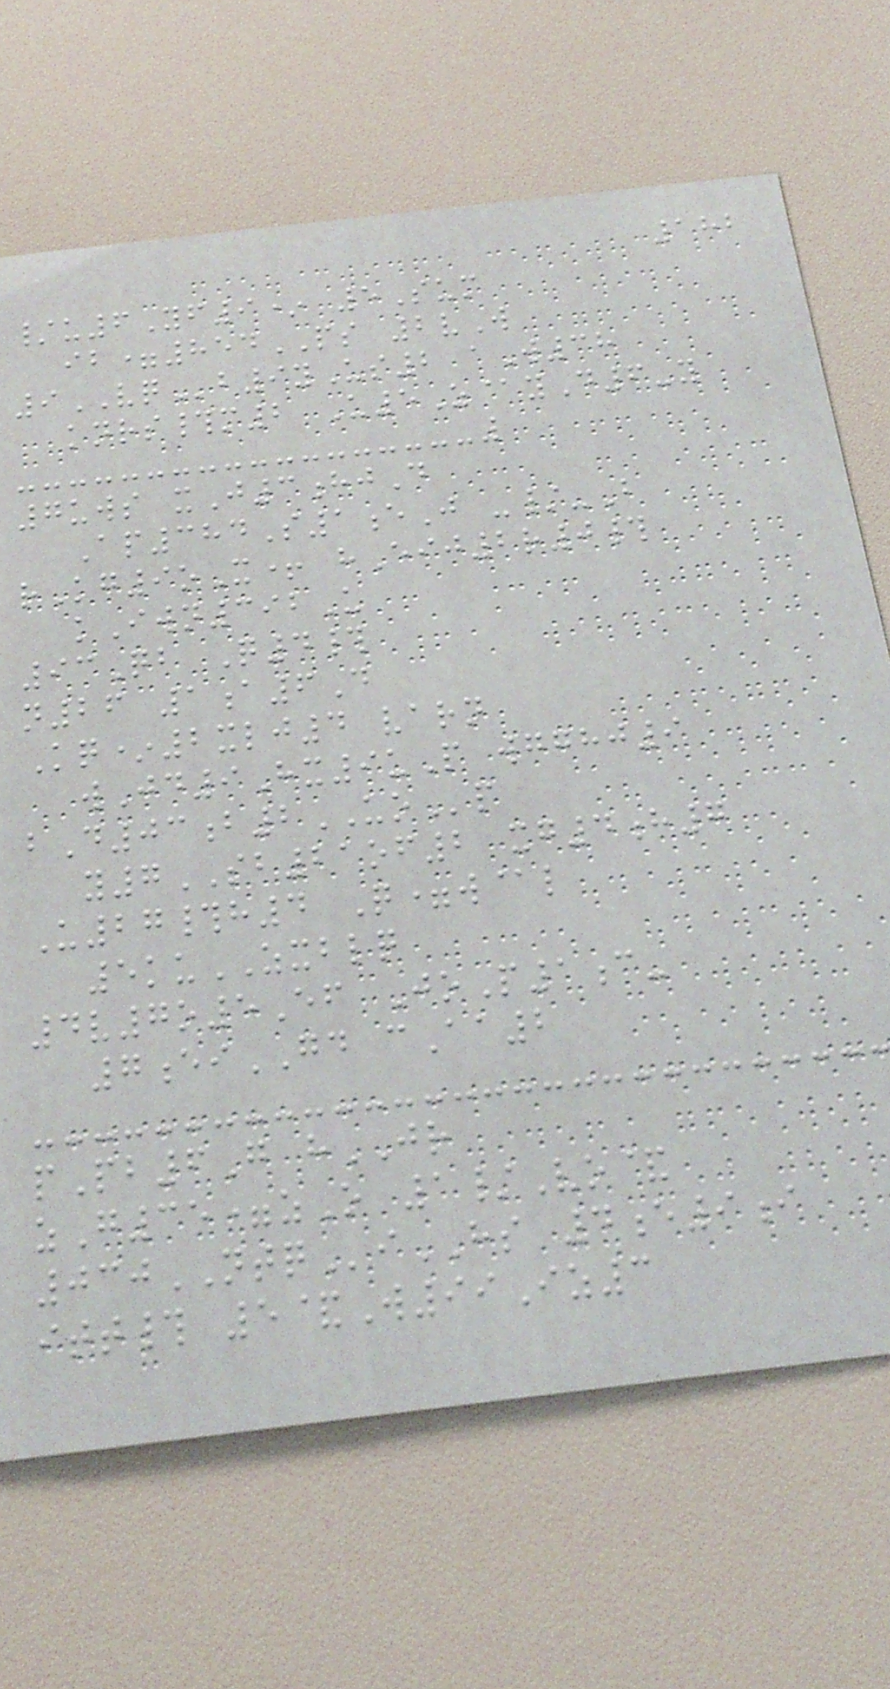182
/u6Yf9* 5Sum
ib=854PS 2vW
9VQb9yUs2 aW38
knrs#m2 U5Z@yD6-y
7uws xJ3hjD
Ap384S1eJ -/-B
rKg9oX+ hEij2r0#
kIwn392U
93Qb Q4#
n26 1a6D
Kq*2xlj4 varn
wJd9Hx9uP wgghj9
bD03b2UOp
y7SB21of2 xg4h7
U27#h4 Q=w@l
5kuZXBLQ
4v7o5Ef JoP1c-
7eiGD cAa2
pPb6G hJR
zG35=zO 1/Vo&
030NTQiHS 4e9i
itt# 5&W99Iz3
